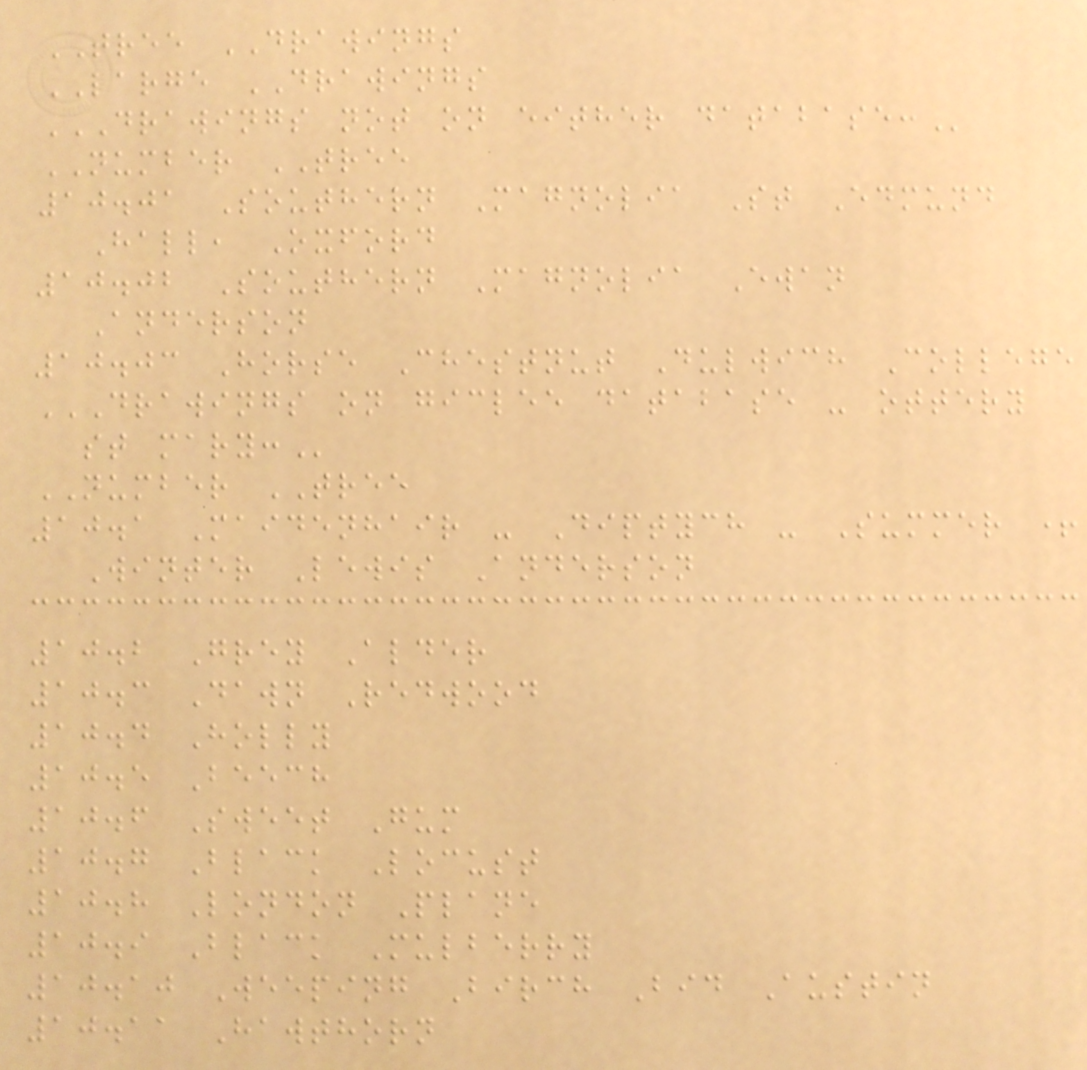TREE DRAWINGS
LARGE DRAWINGS
DRAWINGS NOT ON EITHER DATABASE:
NUMBER TREE
10.01 Southern Magnolia St Edmund
Hall, Oxford
10.02 Southern Magnolia Ewan
Anderson
10.03 Horse Chestnut Dulwich College
DRAWINGS ON GICLEE DATABASE - OTTERY
ST MARY:
NUMBER TREE
10.1 Maidenhair - Diptych - Summer +
Winter Lewis Anderson
10.2 Grey Alder
10.3 Dawn Redwood
10.4 Holly
10.5 Beech
10.6 Sweet Gum
10.7 Black Locust
10.8 London Plane
10.9 Black Mulberry
10.10 Weeping Birch Bid Austin
10.11 Hawthorn
